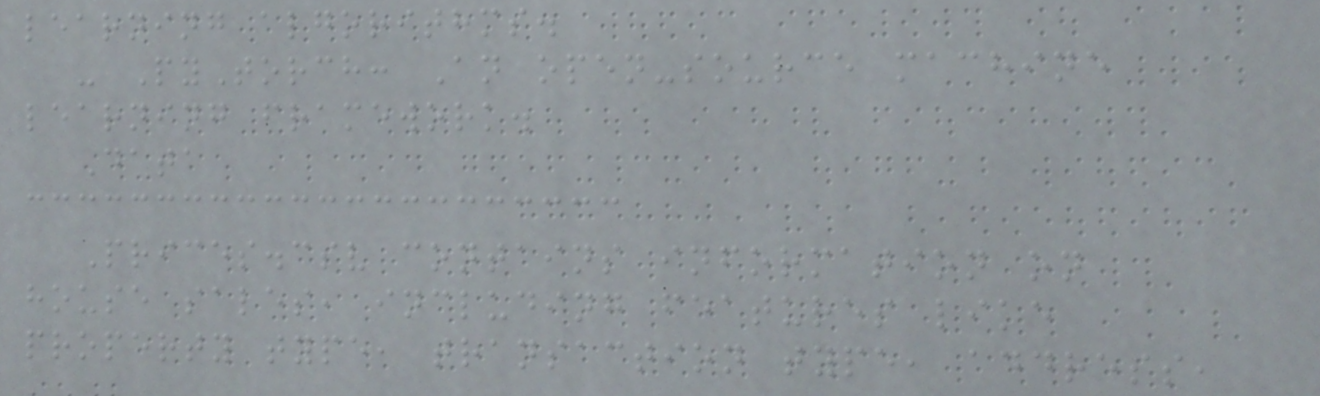learning algorithms.
- PyTorch: An open-source machine
learning framework.
Data
Prices.csv contains information on
house sales, including features like
property type, transaction type, address,
